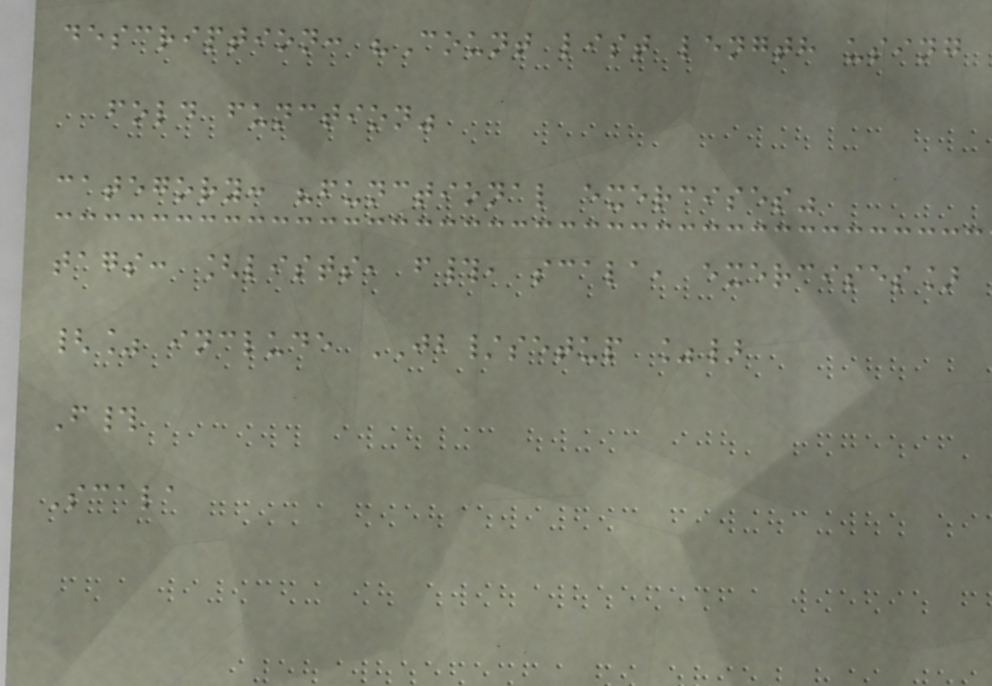description: "Count list length using
fold function"
category: "functional exercises"
tags: [lists, f#, scala, exercises]
{% include JB/setup %}
F#
Scala
